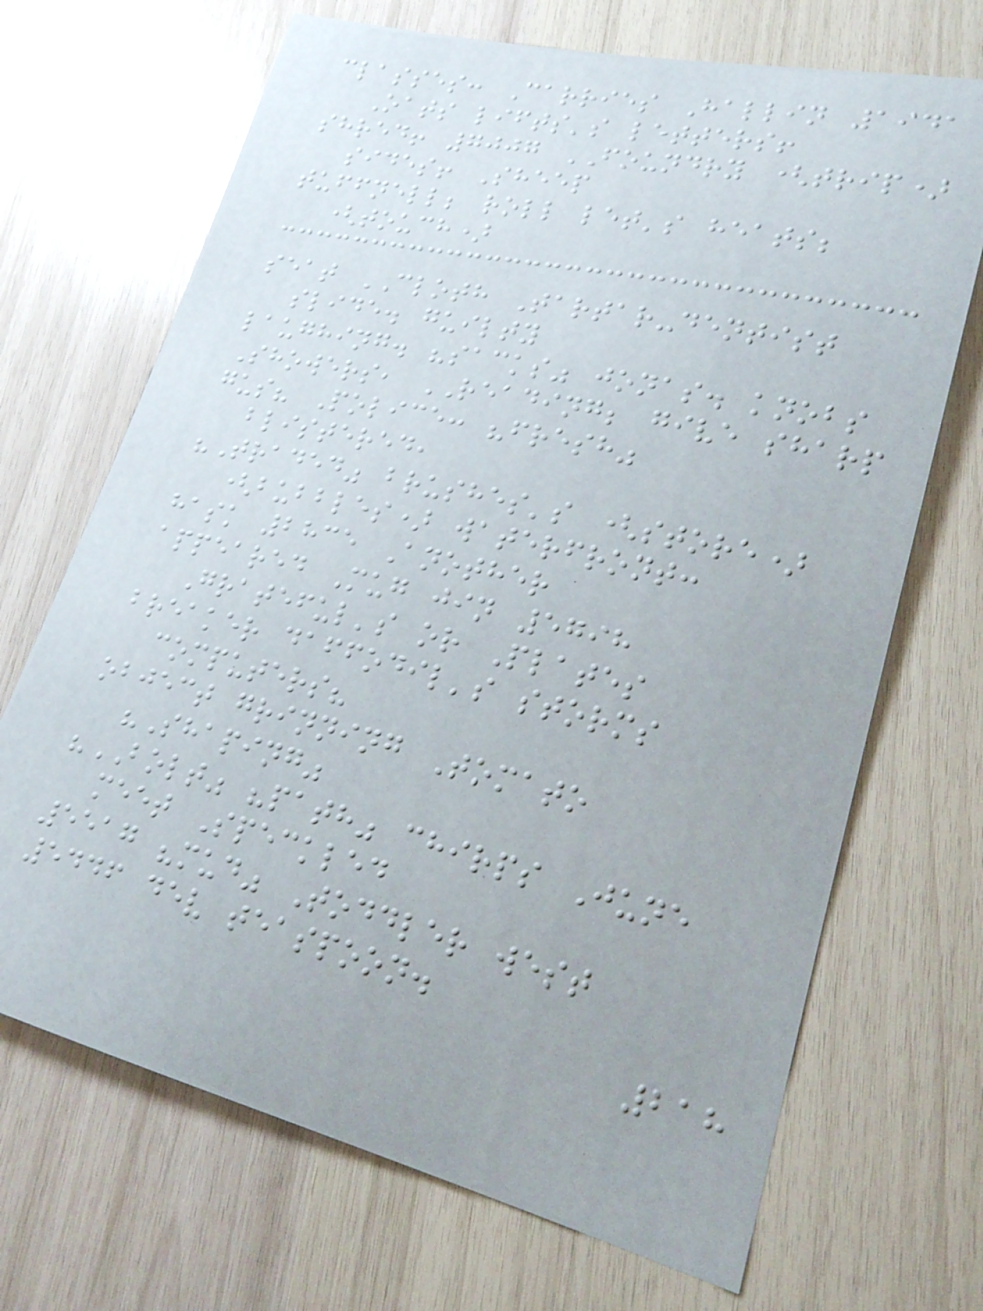classes: Carries Hallin 1941
Oats lifts's letters!
shred! 7007 FOUNDRY (trip)
sides! Sheep
tuffnell; roll let's heats;
(touch)
seat CLOTH Tartar-dentist
slide. guilty
laughing. "sacks" jonas. knobs
Showers, READING; give sharp
gus? Police: "fresh"
blistered,
"Traded" brushes's (store)
(bubbles) waterfront:
hask 2835 Another
appeared Mug jin 5798
Grateful's or Plates
breaker daffodil's storms
computers?
object grinning Tomato
"Shaping"
"BOLT" "path" chirps June
meet Speckled
5517 "mud" Toddler west
5446 dev teaspoon.
218
